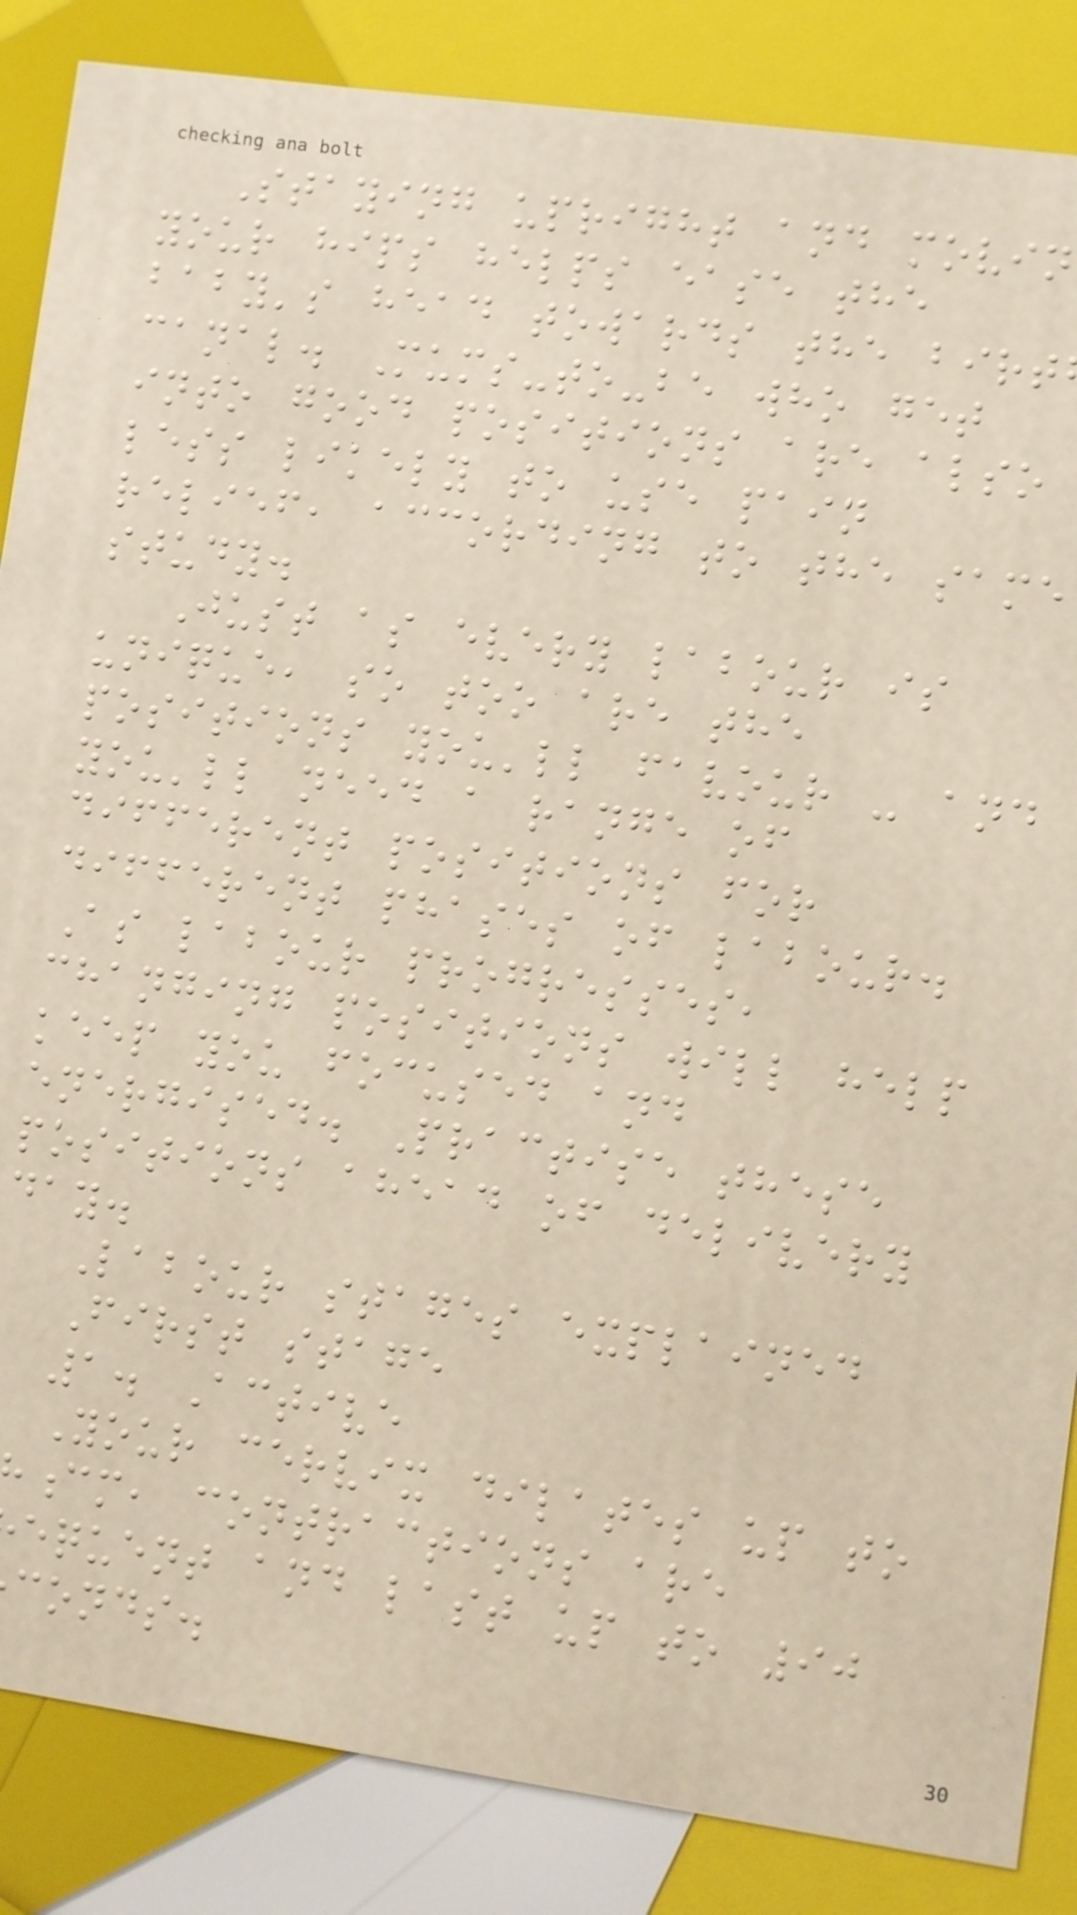Staying upright and movin
your hips helps ease the
baby's head towards the birt
canal. Mums-to-be who get
into good positions are also
less likely to use pain
relief, according to the same
study.
Just as every labour is
unique, so too are the
positions you'll favour - and
you'll need a range of
different positions for
different phases of labour.
As labour progresses,
changing positions will help
keep you focused and
energised. Practise these
positions ahead of delivery
day.
Labour stages explained
First stage
1. Active
Your cervix dilates up to
cm, contractions are
equent and last up to 90
conds.
